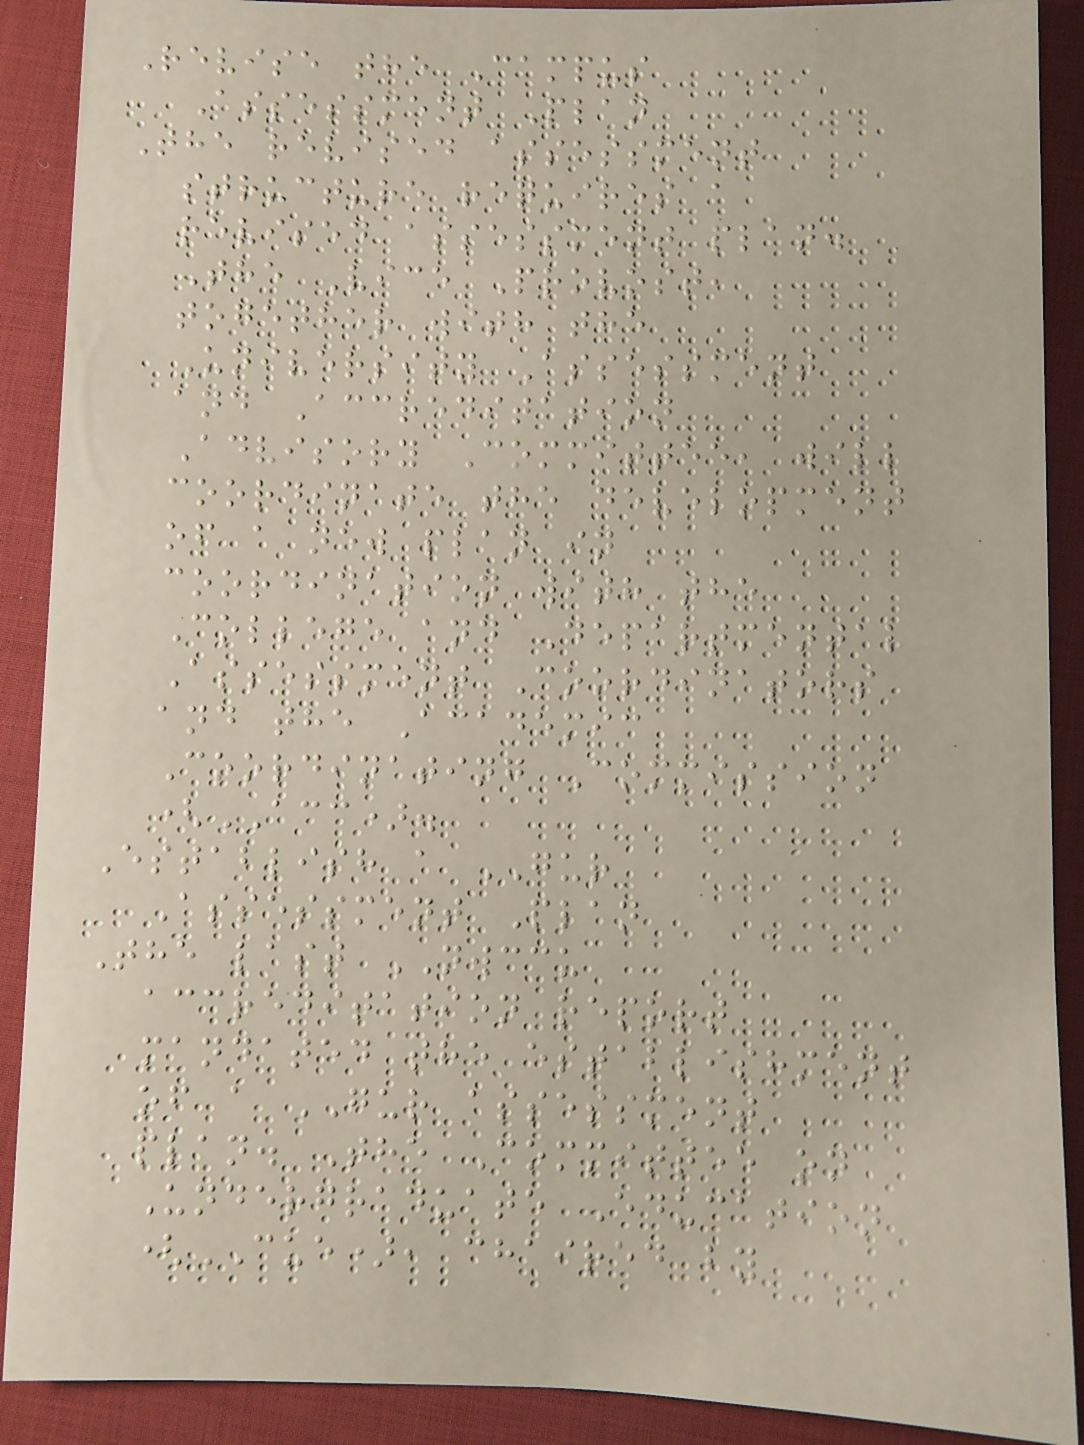Revise the Campus
Assessment Plan
The revised assessment
structure requires a
revised assessment plan.
The Vice Provost,
together with the
University Assessment
and Accreditation
Advisory Committee, will
coordinate the development
of a new plan in
coordination with the
College and Departmental
Assessment Coordinators
and the Academic
Coordinating Commission
(ACC).
Establish a GUR
Assessment Plan
The last NWCCU
accreditation report
mandated the establishment
of a GUR assessment
plan. The Committee on
Undergraduate Education
(CUE), chaired by
